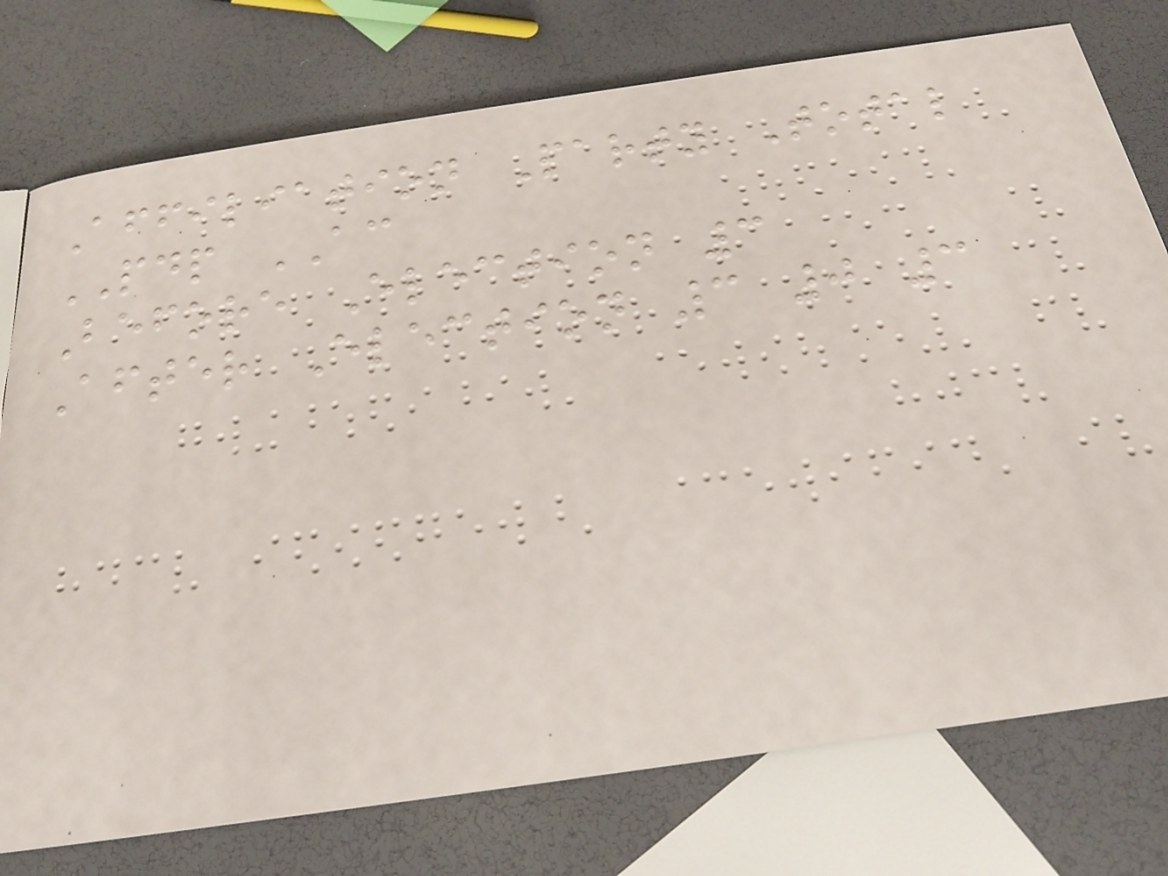Affiliation Party Total
PDP AC
Before Election 3
After Election 3 0 3
